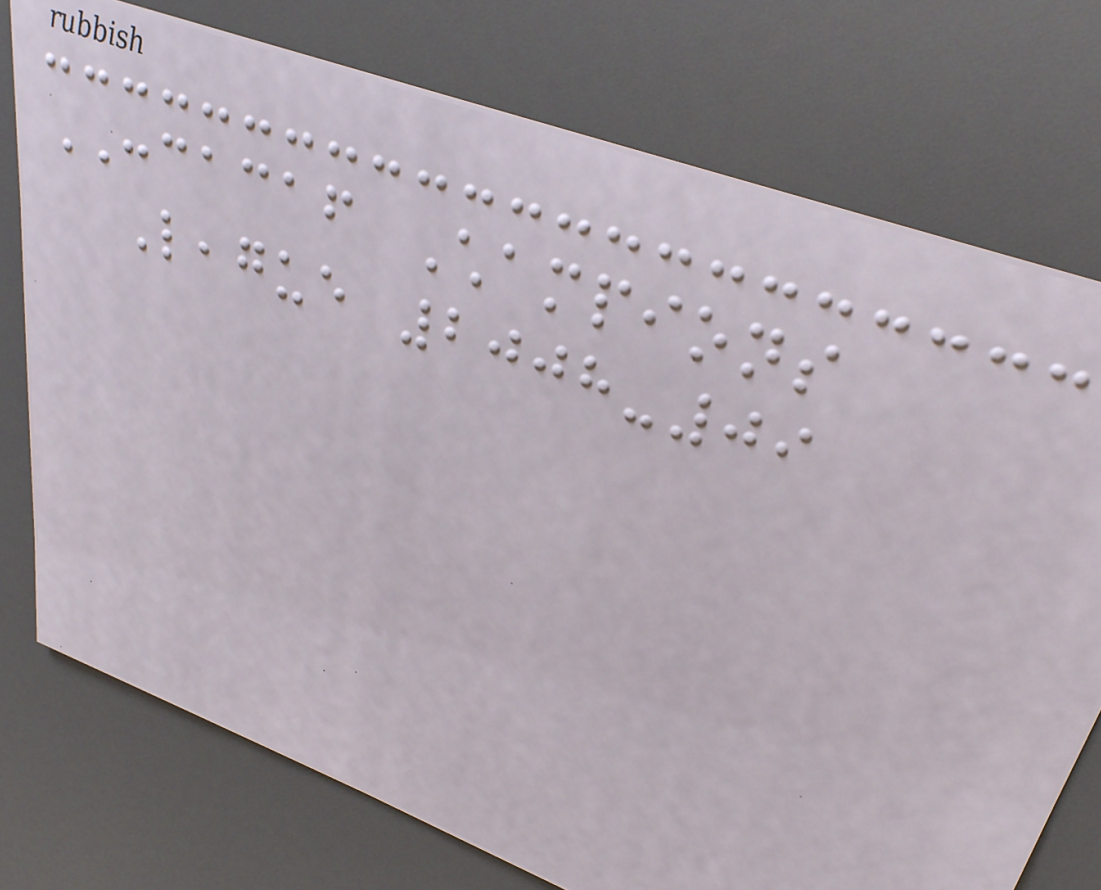CONCACAF Champions
League 2008-09
